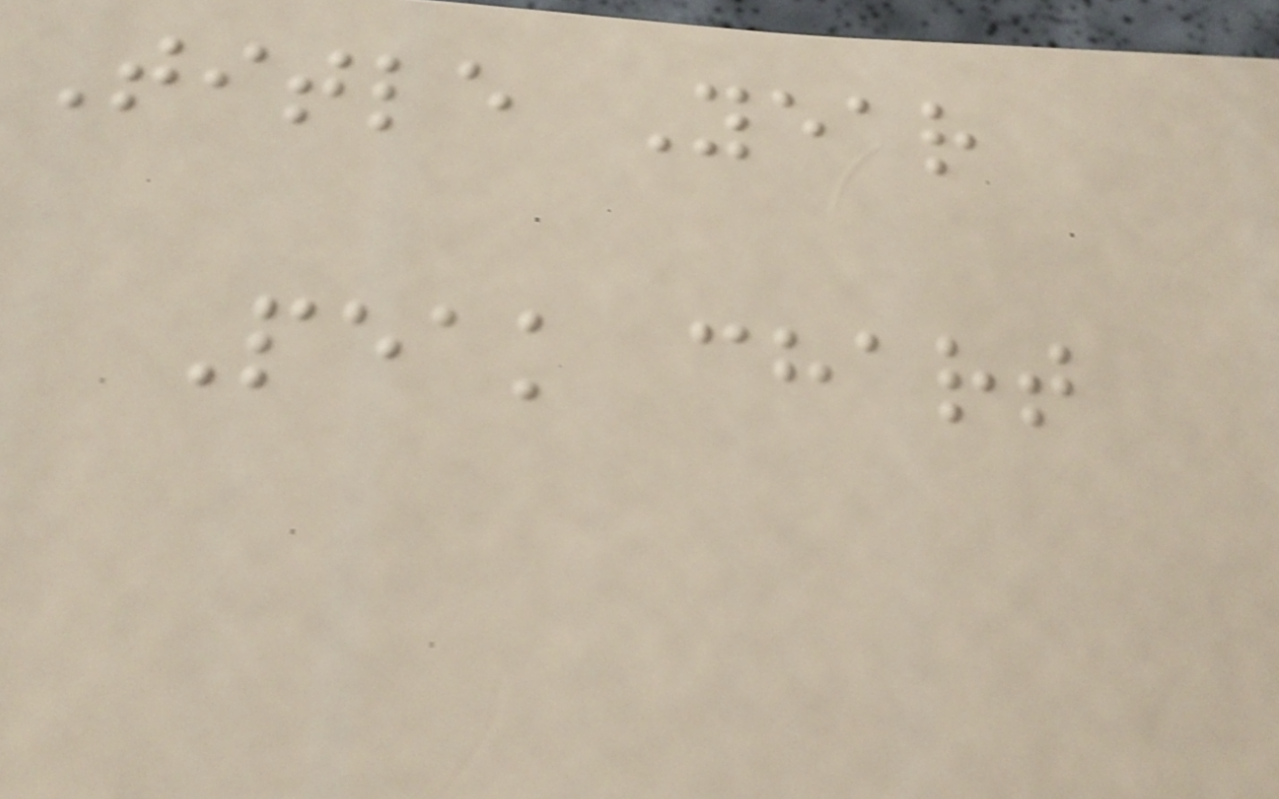Title Year
Peak chart
